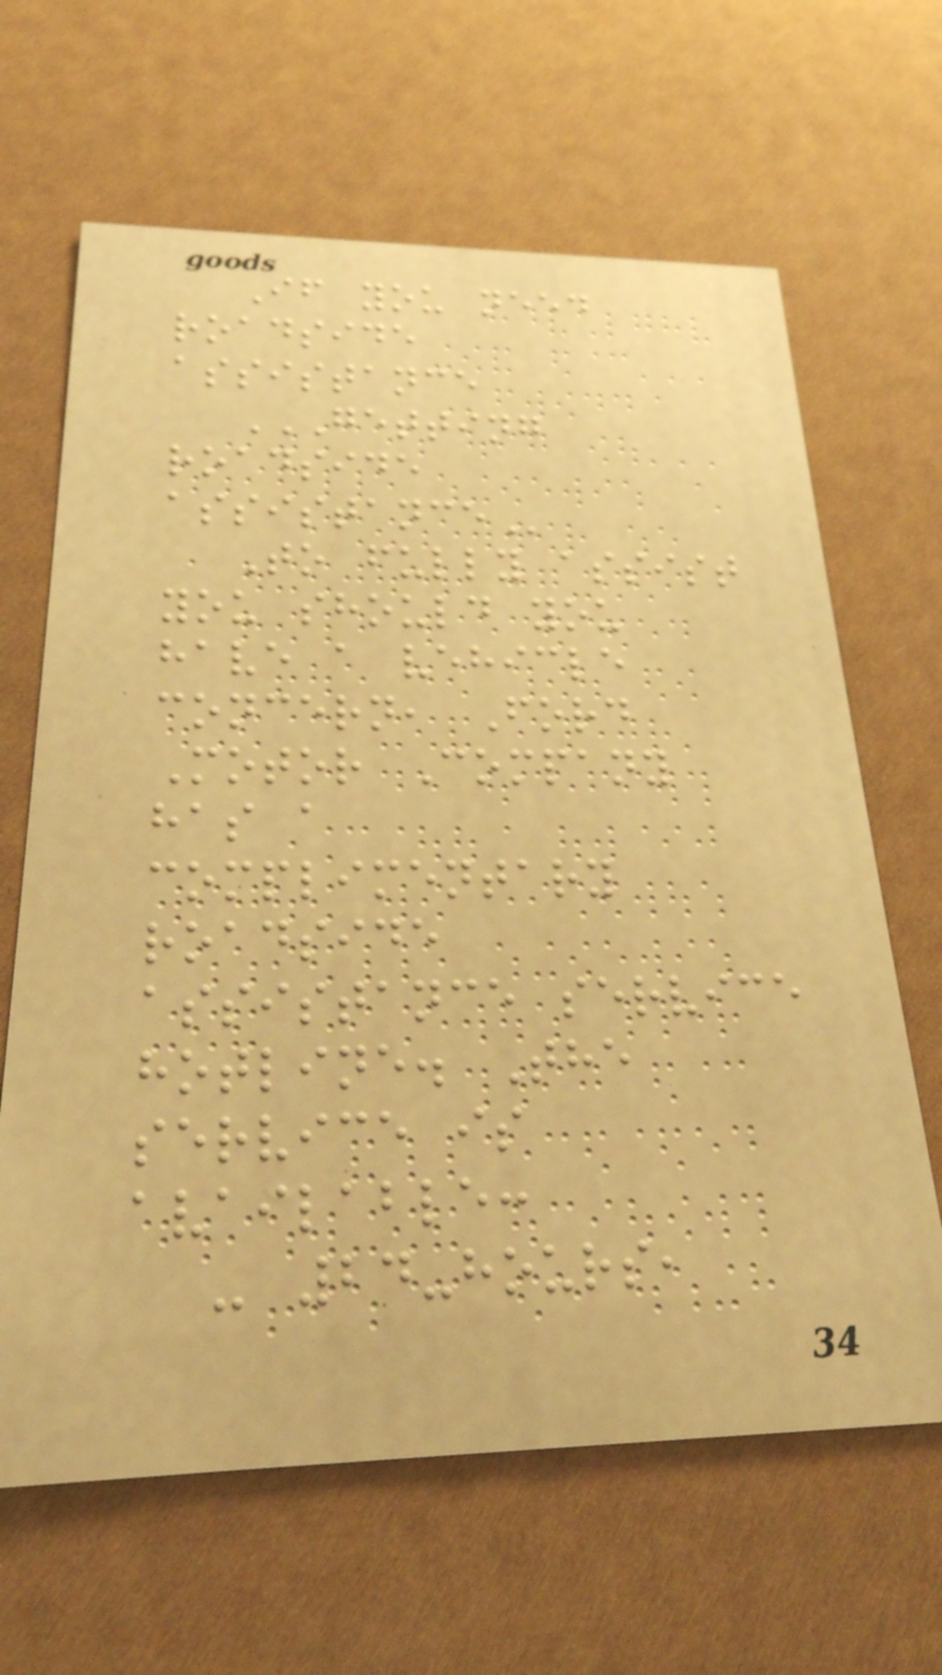If you need
roadside
assistance
GETTING
ROADSIDE
ASSISTANCE
To fully assist
you should you
have a vehicle
concern, Ford
Motor Company
has a
complimentary
roadside
assistance service
hotline. The
service is
available:
- 24-hours,
